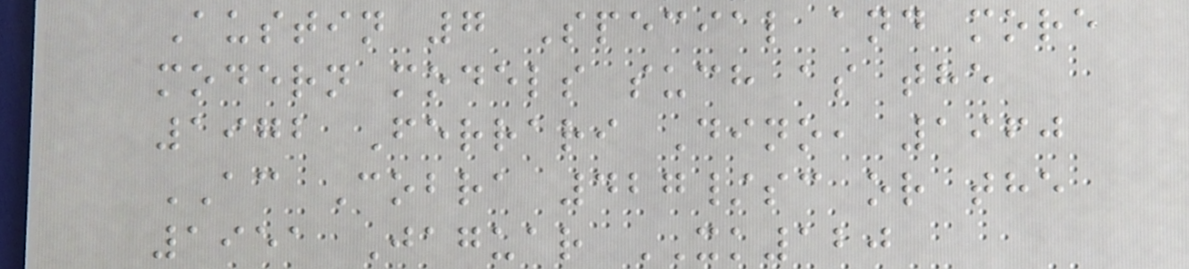Austin 7 Special and more
modern models such as the
1972 Ferrari Dino, 1960
AC Cobra 427/sc or the
1951 Jaguar XK120
